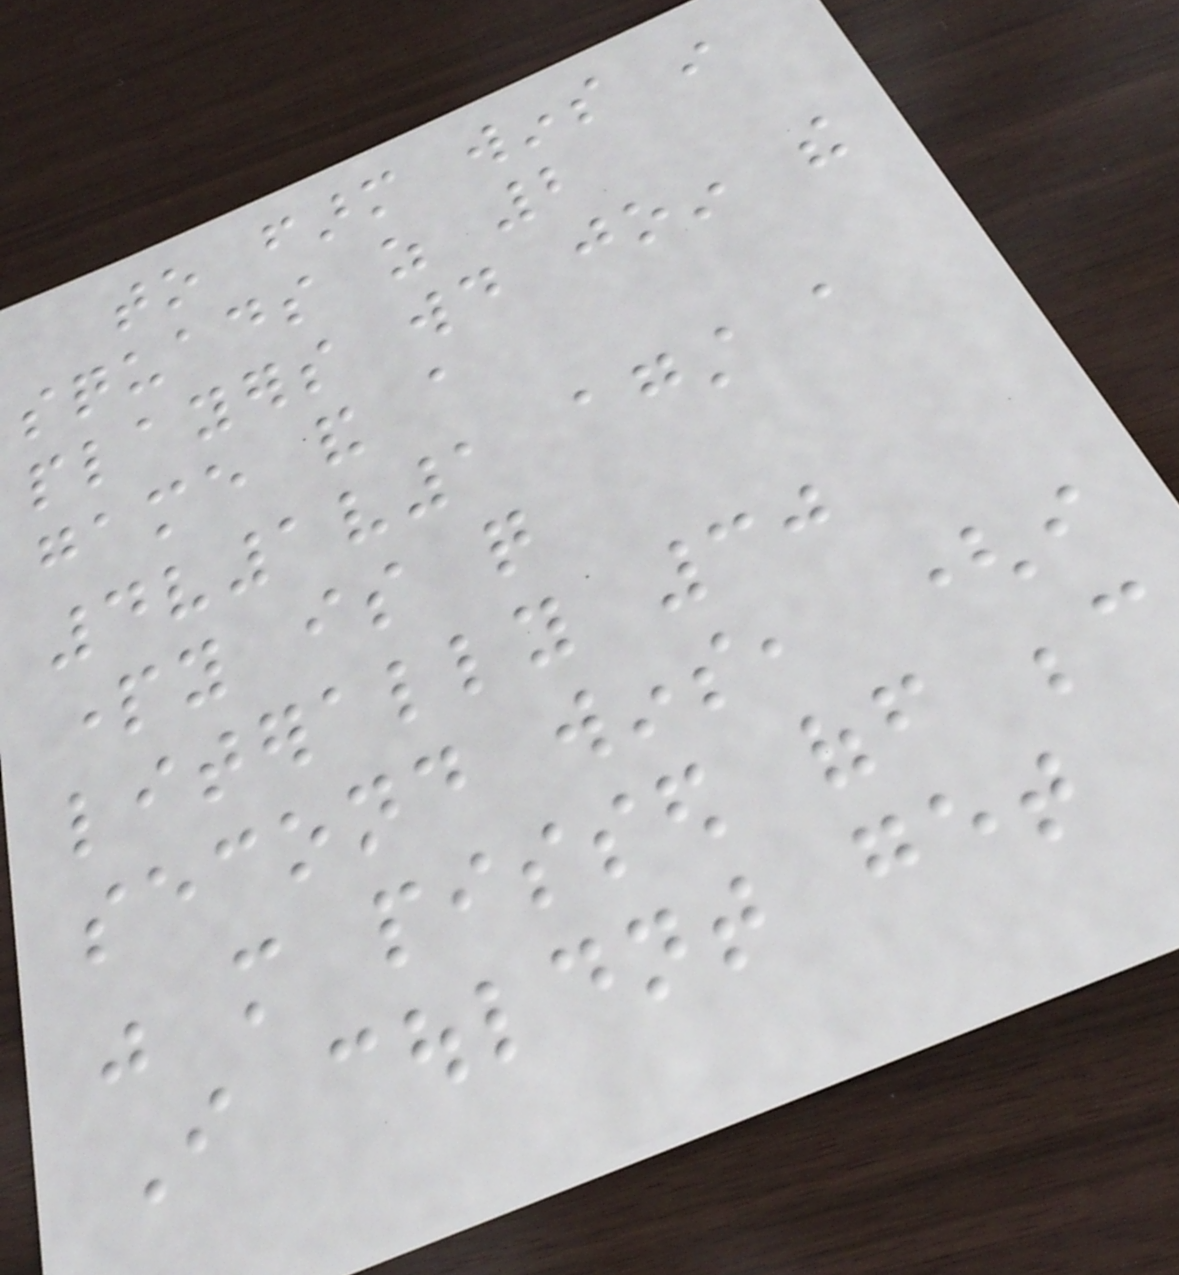to farm wins in
squads as 2
players would join the
game and a
4v1v1 against a
party is quite
literally 30
second wins, (i
was more pissed off because
I couldnt get
